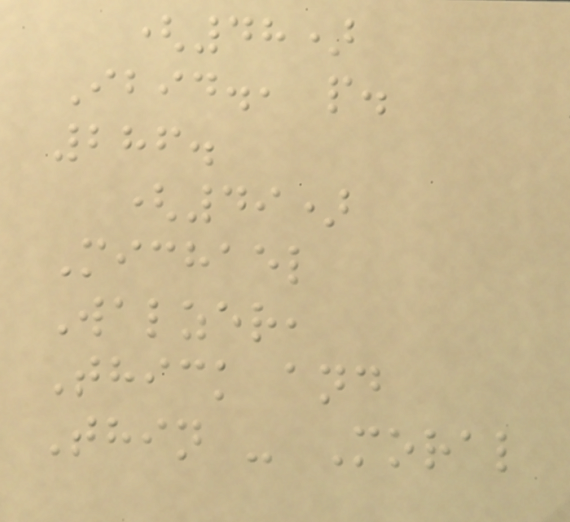(48)
Ibid., p.
286.
(49)
Michael
Walzer,
Thick and
Thin - Moral
